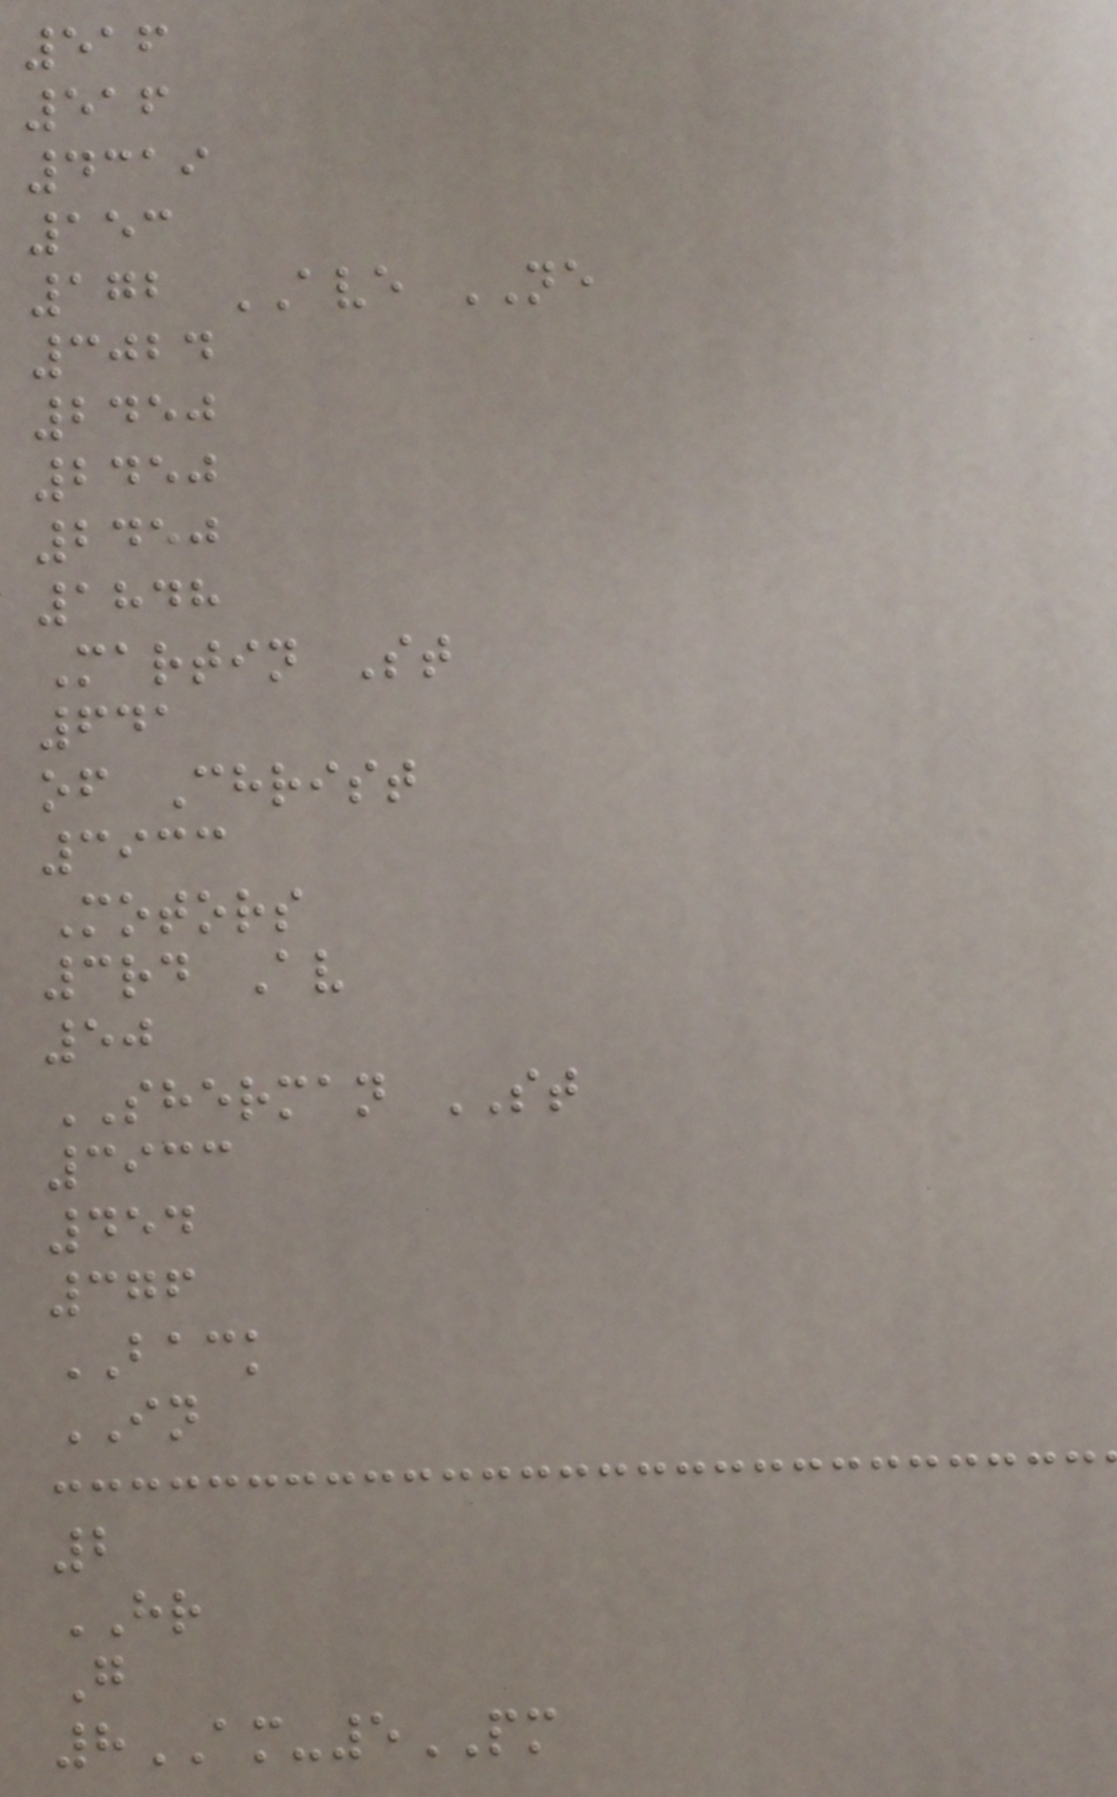516
516
4319
153
172 AVE NE
3024
2450
2450
2450
1848
Martin St
641
of Christ
3933
Motors
3rd Av
50
SHERMAN ST
3933
454
376
BACK
IN
2
HR
G
8AM-5PM
